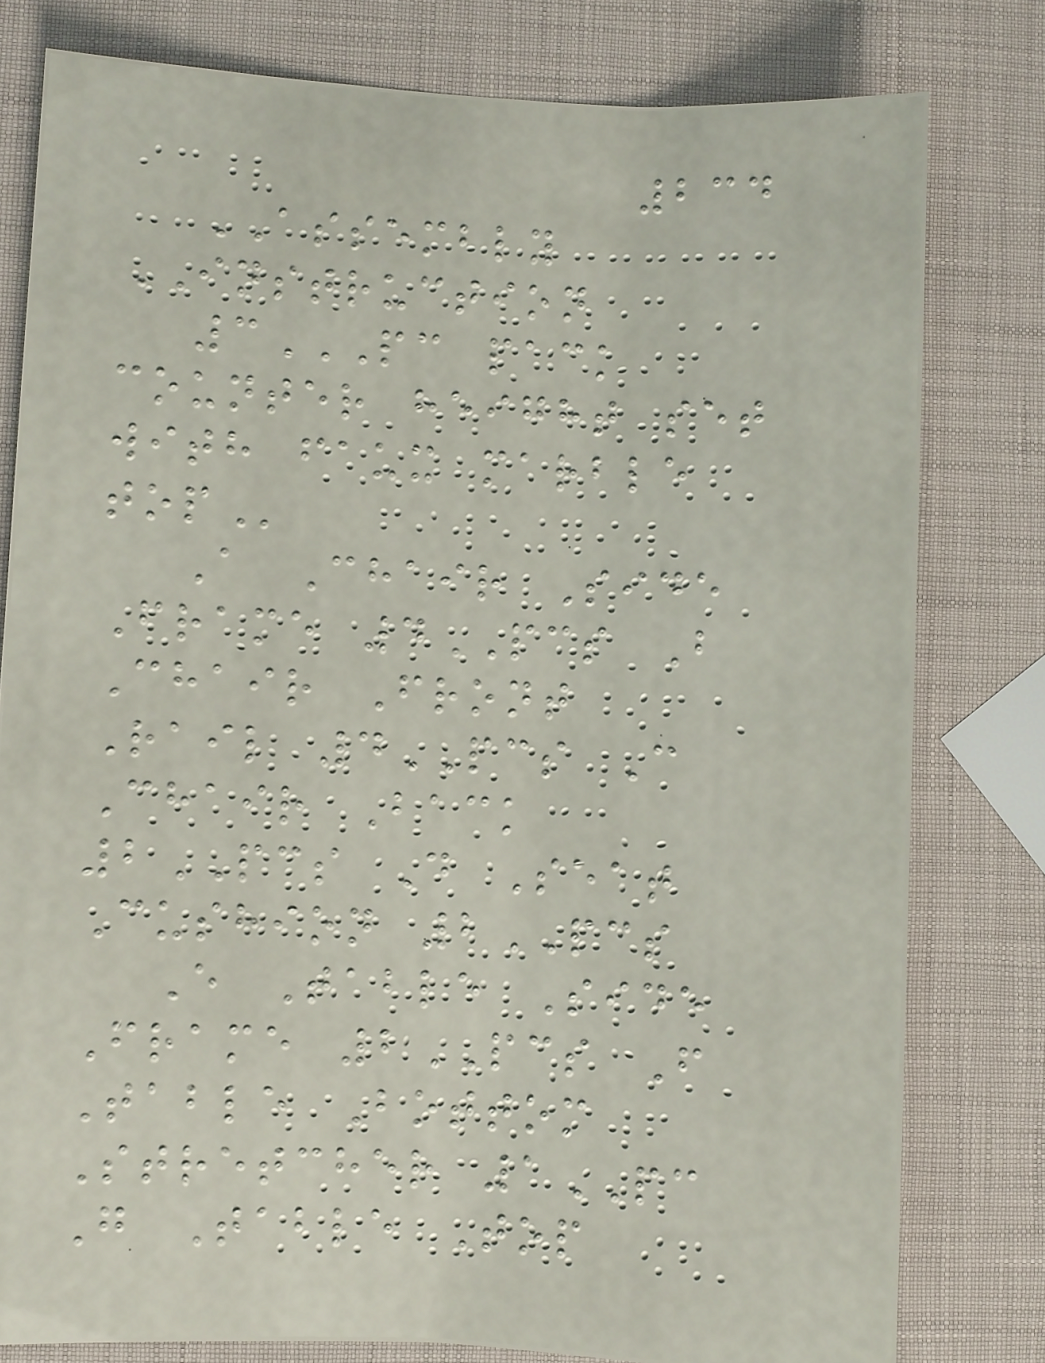234
ASSEMBLY
INSTRUCTION
3PC PACK
COUNTER HEIGHT SET
WITH FAUX MARBLE
TOP
A Chair Side
Frame 4PCS B
Chair Front
Rail 4PCS C
Chair Back
2PCS D Seat
Cushion 2PCS
E Table Side
Frame 2PCS F
Table Bottom
Stretcher 1PC
G Table Top
